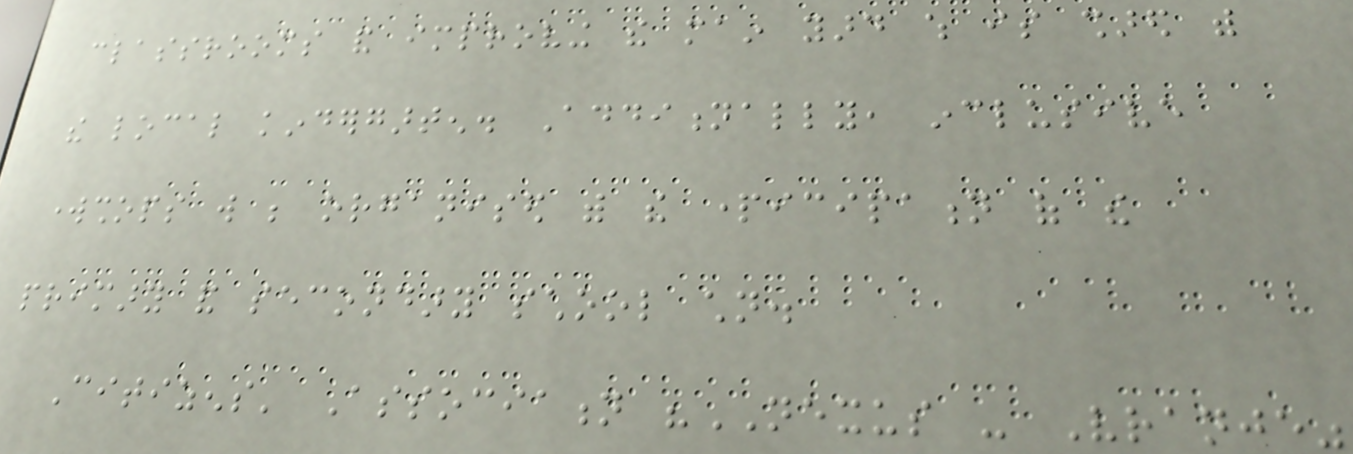classrooms and improving the main yard which is shared with
the local kindergarten. Additionally, inclusive
workshops will be organised with the participation of the
primary and secondary school children.
Citizens' Association "NEXUS - Vranje"
